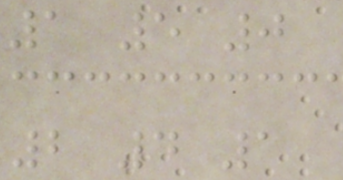1 5 0
2 4 1
